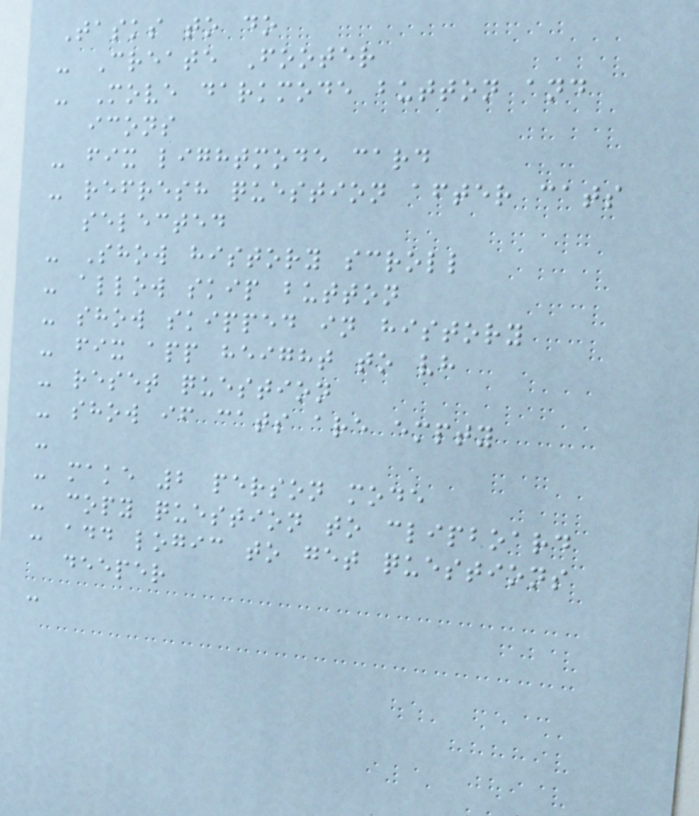Tasks to do
- Create Footer
- Move darkmode button and
icons
- fix lightmode card
- refresh question after cats
selected
- Show history scroll
- allow skip button
- show skipped in history
- fix app height to vh
- reset question
- show if cats are empty
-
- make 2 person mode
- copy question to clipboard
- add logic to get questions
deeper
-
